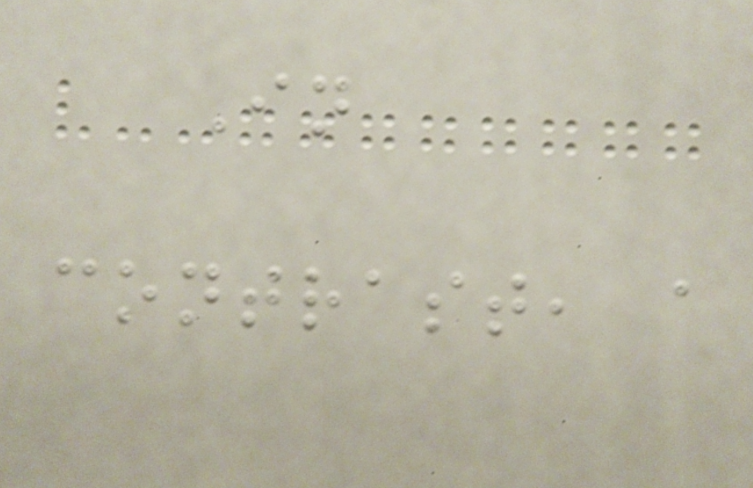In
contrast, a
